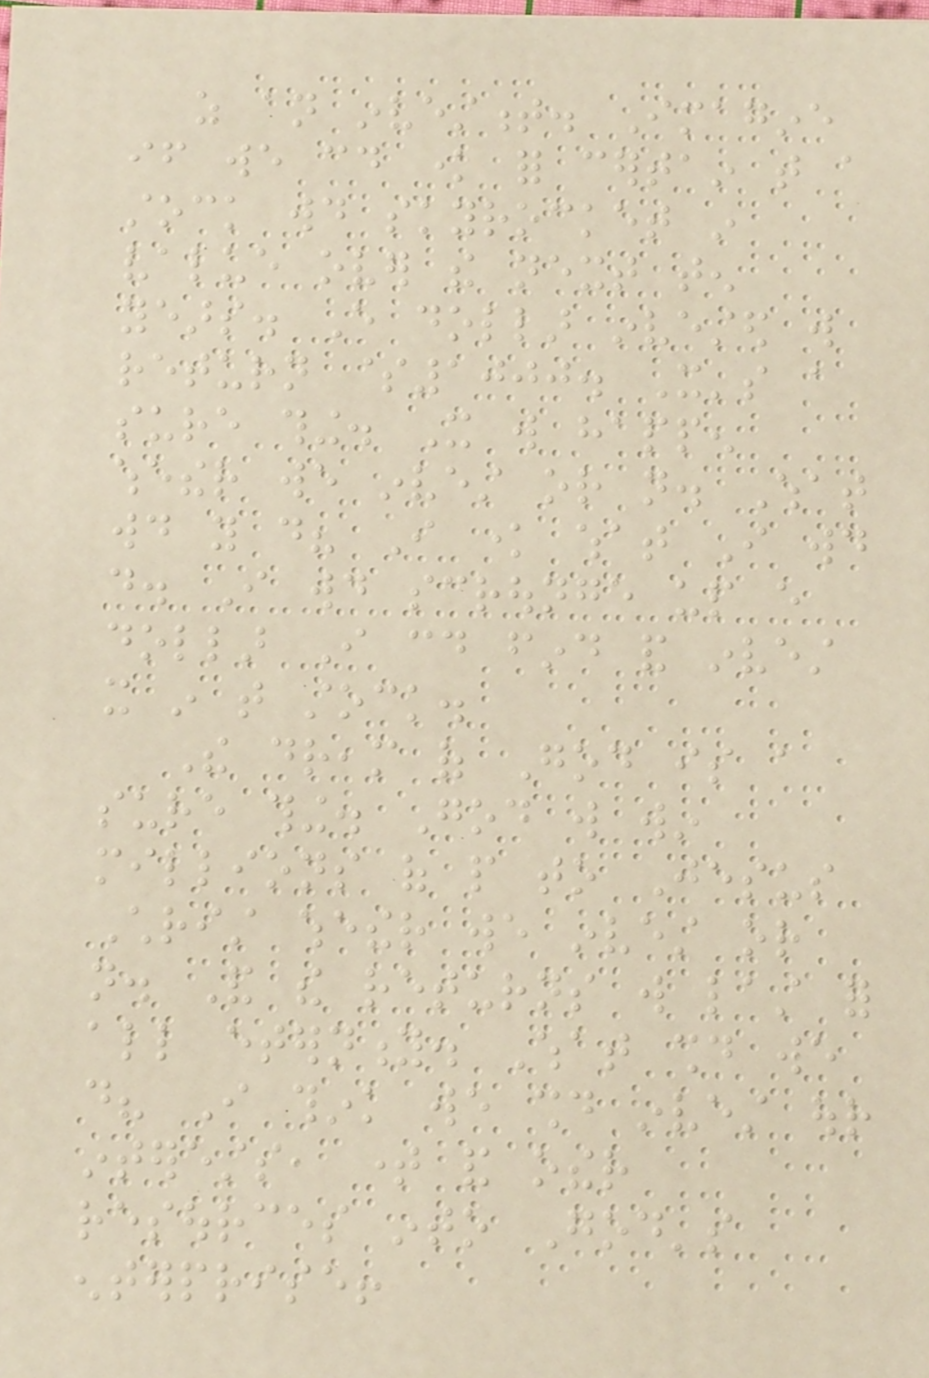as an investment. Imagine
if we could know for certain that a
stock would skyrocket in
value over the next ten
years. Every dollar invested will
return $1000. It's a
sure thing. It will happen
whether we invest or not. What
would you do? I know what I would
do. I would scrounge up every
dollar I could find and invest
it in that stock.
The dream of God is a
sure thing. God will win
millions of people to Jesus
Christ whether we invest or
not. And the returns will last for
all eternity. What should we
do? I think we should invest our
interests, time and other
resources into God's
enterprise!
